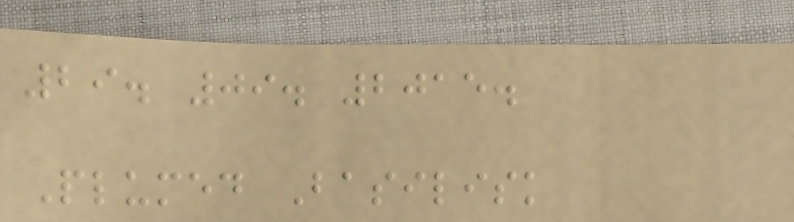29. 09. 2015.
Plumed Basilisk
